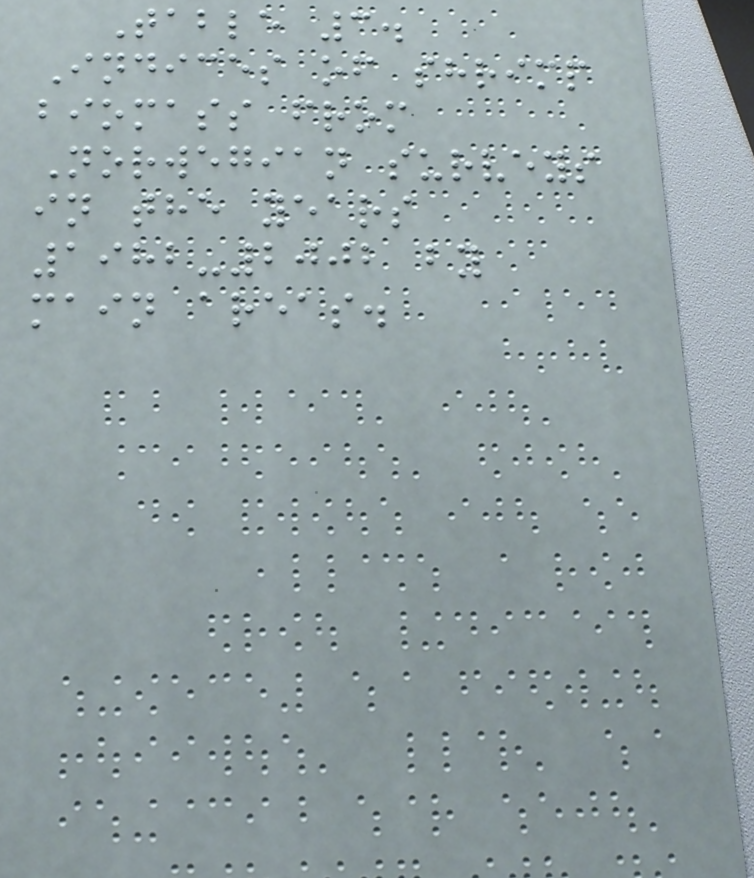Table 3.
Indices of shrimp
biomass from
Norwegian surveys
in the years
1982-2002 by
main areas.
